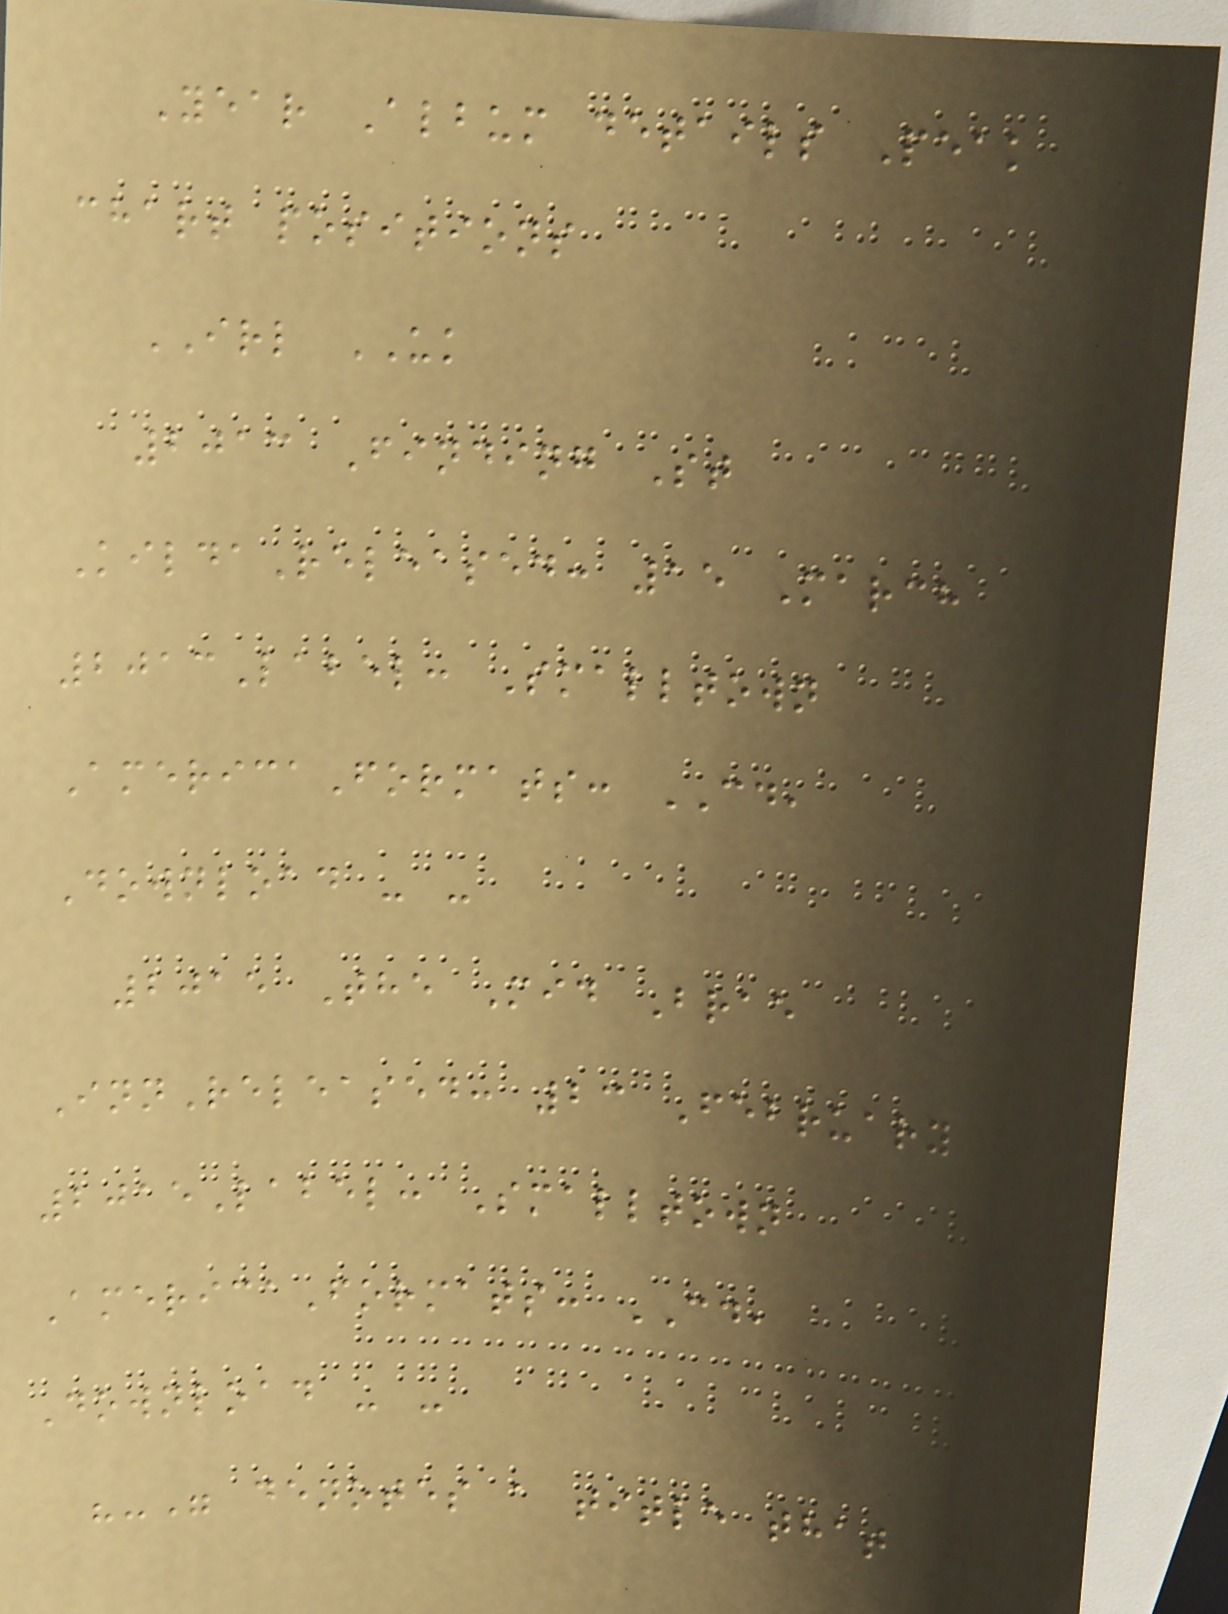Year Album details Peak
chart positions
IRL UK
2013 Finding St
KildaReleased: 15 March
2013Label: Smalltown
AmericaFormats: CD,
Download - -
2015 The Mid Brae
InnReleased: 23 February
2015Label: Smalltown
AmericaFormats: CD,
Download - -
"-" denotes a title that
